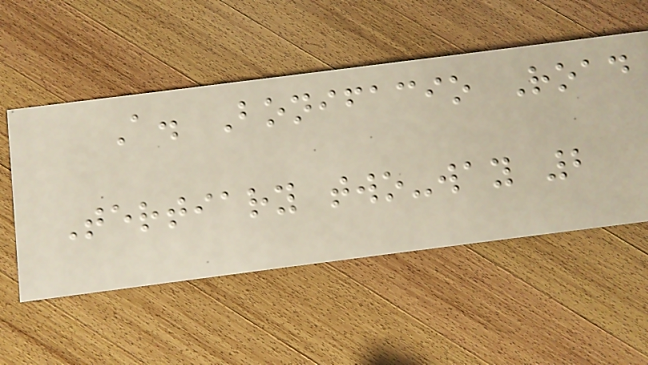A. Bonifacio Road
Tertiary two-way 2
